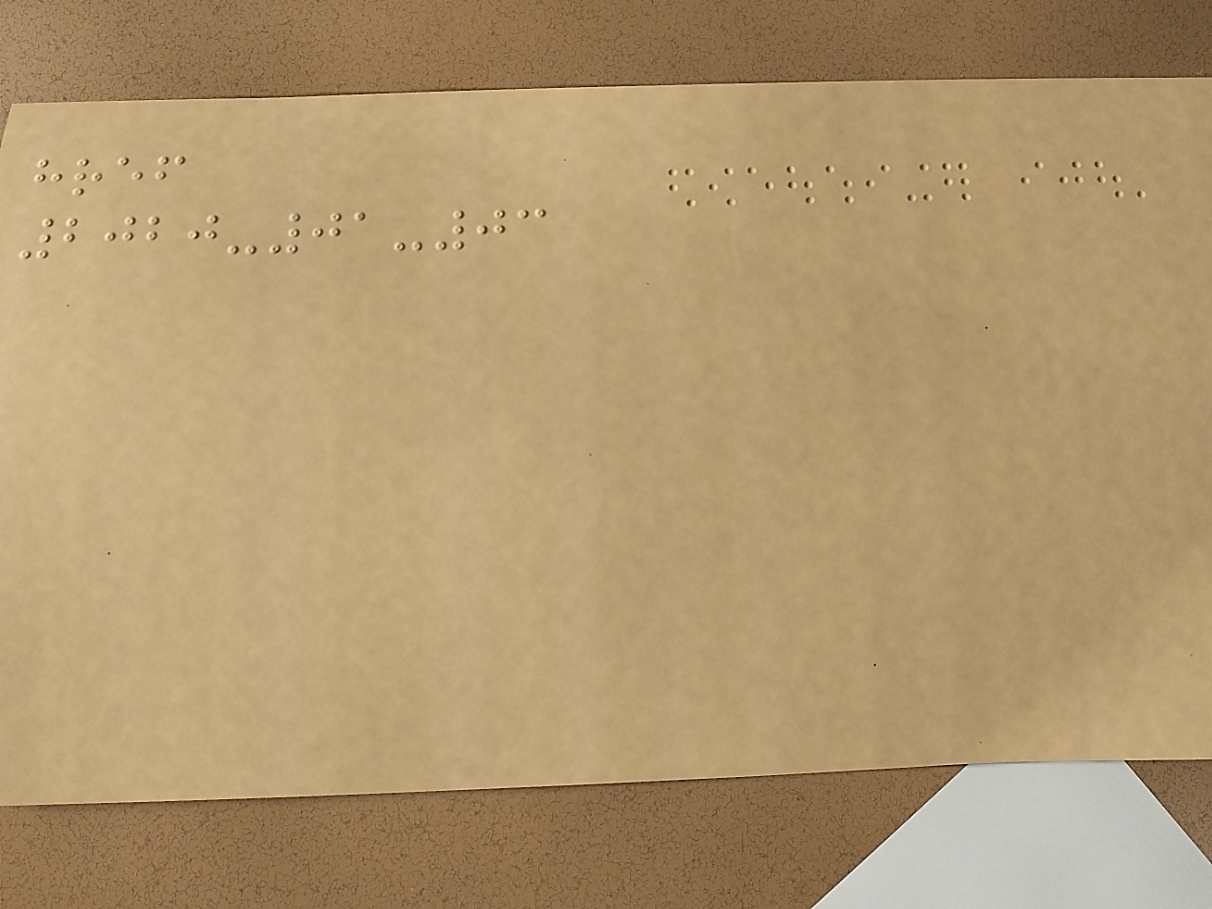href
2020-01-03
